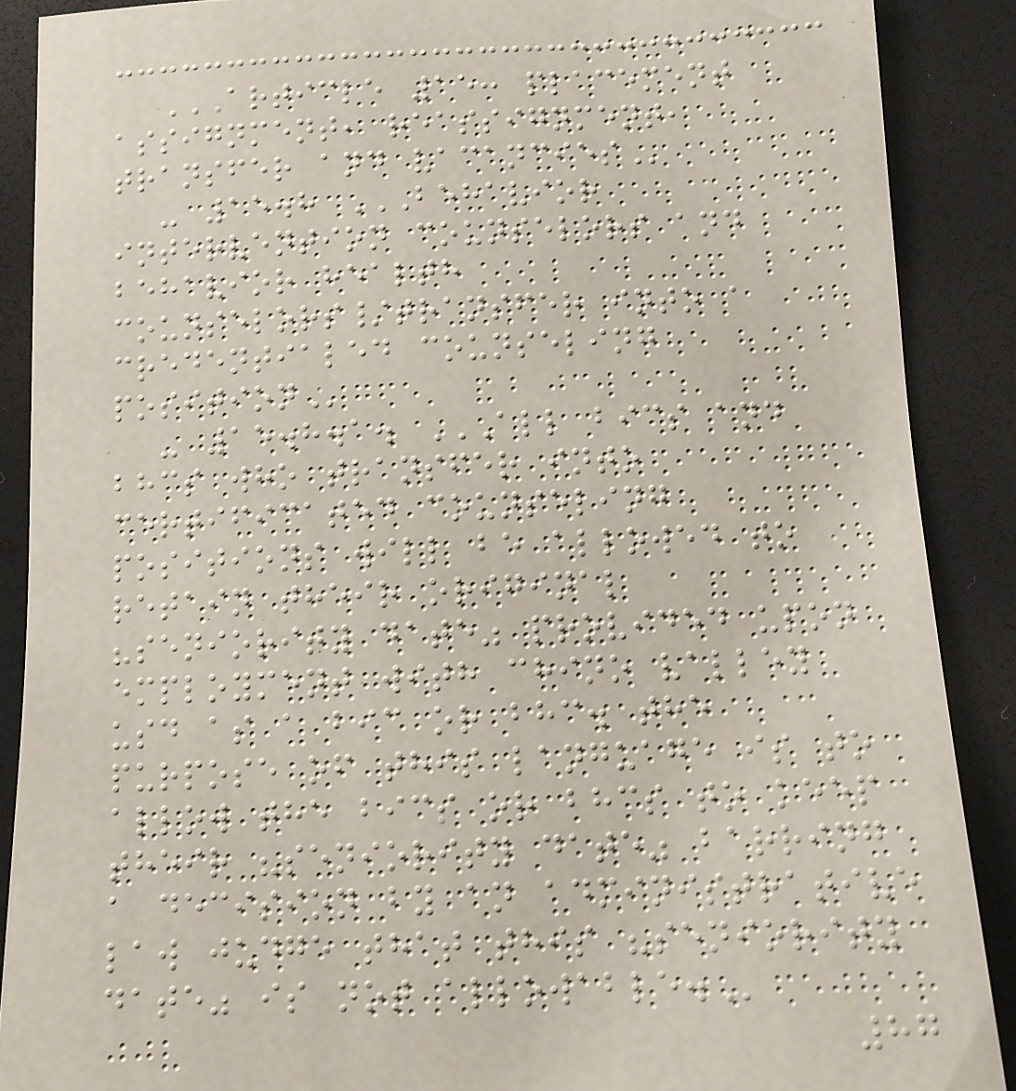ARTICLE 15: PLACEMENT
ASSIGNMENT, REASSIGNMENT,
TRANSFER AND VACANCIES
- 15.8 BEHAVIOR
INTERVENTION COUNSELORS AND
BEHAVIOR HEALTH
COUNSELORS/TRANSFER INTO A
CREDENTIALED COUNSELING
POSITION
- 15.8.1. ALL BICS AND
BHCS WHO TRANSFER INTO
CERTIFICATED COUNSELING
POSITIONS WILL BE ALLOWED TO
RETAIN THEIR ORIGINAL
"SENIORITY DATE" PROVIDED UPON
EMPLOYMENT WITH CHINO VALLEY
USD AS A BIC OR BHC. THE
PURPOSE OF THIS LANGUAGE IS TO
ALLOW THE BICS OR BHCS TO KEEP
THEIR "SENIORITY DATE" BARRING
A DECISION BY AN ADMINISTRATIVE
LAW JUDGE THAT THIS "SENIORITY
DATE" IS NOT ALLOWABLE.
87
